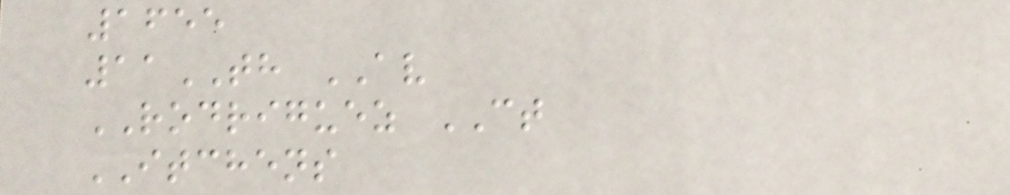1655
11TH AV
RODRIGUEZ CT
ITCHENS
